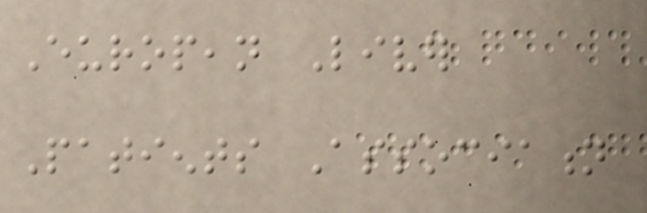European Liver
Patients Association
